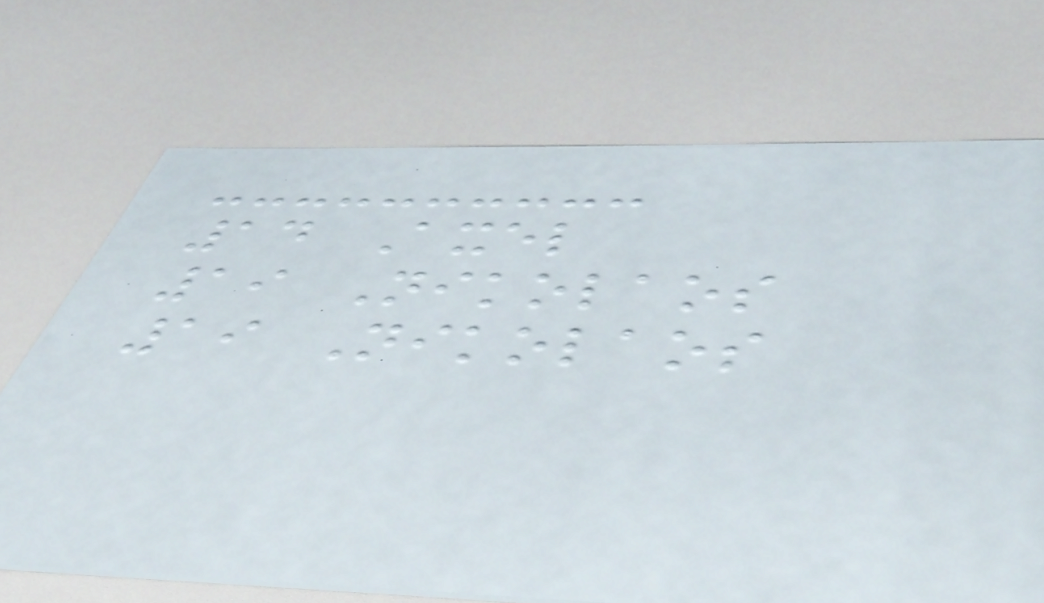14 Axel
19 Nikolaos
19 Nikolaos
